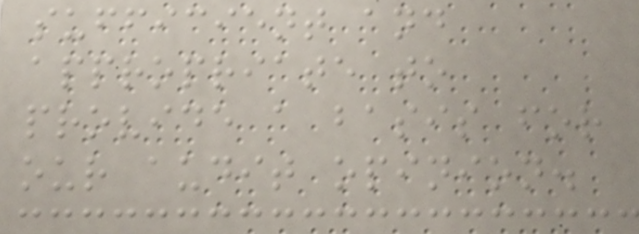sufficient and
appropriate to
provide a basis for
our audit opinion.
